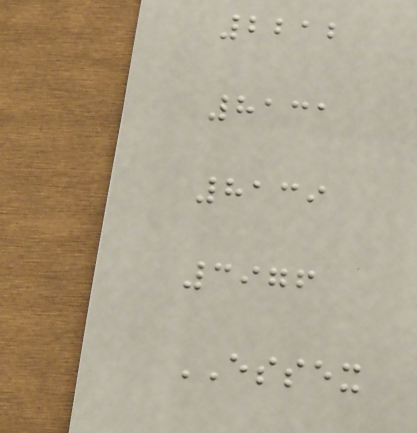2212
8131
8139
3976
ESSEX
